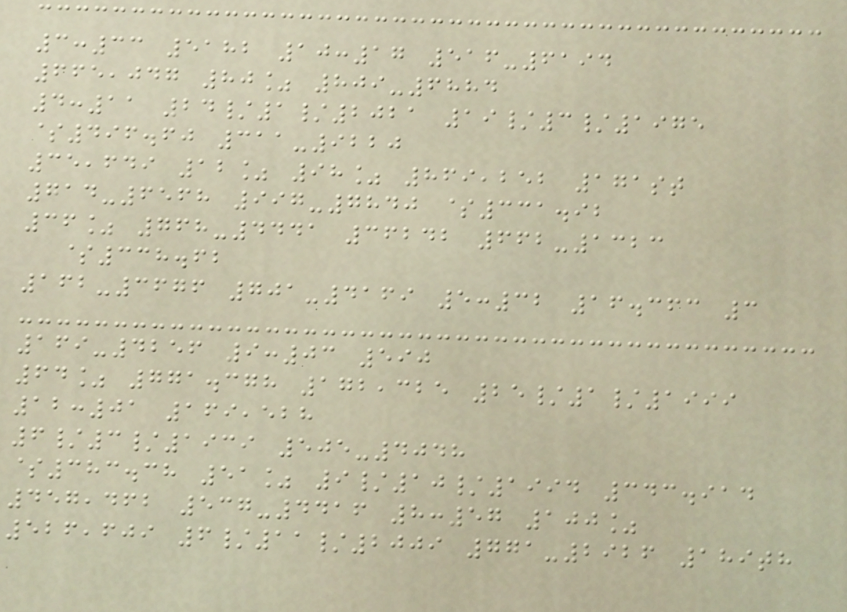3:33 5182 10:17 516-6194
665,047 80% 809-6884
4:11 24/1/2021 19/3/1975
$496.60 311-9220
35,649 12% 98% 869,252 171st
714-6568 997-7840 $331.92
36% 768-4441 36242 662-1323
$338.62
162-3676 701-4169 5:32 16.363 3
169-4256 9:03 590
64% 771.378 172,325 25/1/1999
12:01 169,528
6/3/1939 505-4048
$383.38 51% 9/10/1994 343.914
457,462 537-4416 8:57 100%
526,609 6/11/2009 771-2926 189th
